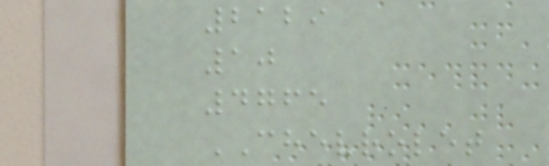2129
10
4765
CHEVROLET
